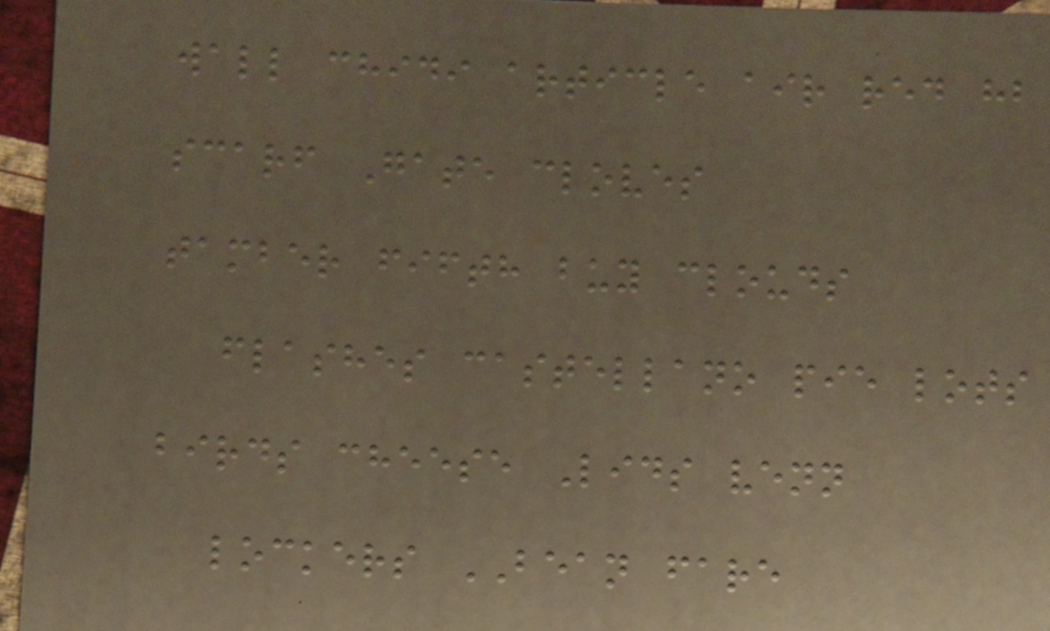wall chidi article air red hb
scarf Gate cloves
tamber fifth buy clouds
flashes castellano pie lots
birds cheese Lids venn
lockers BEAN fare
